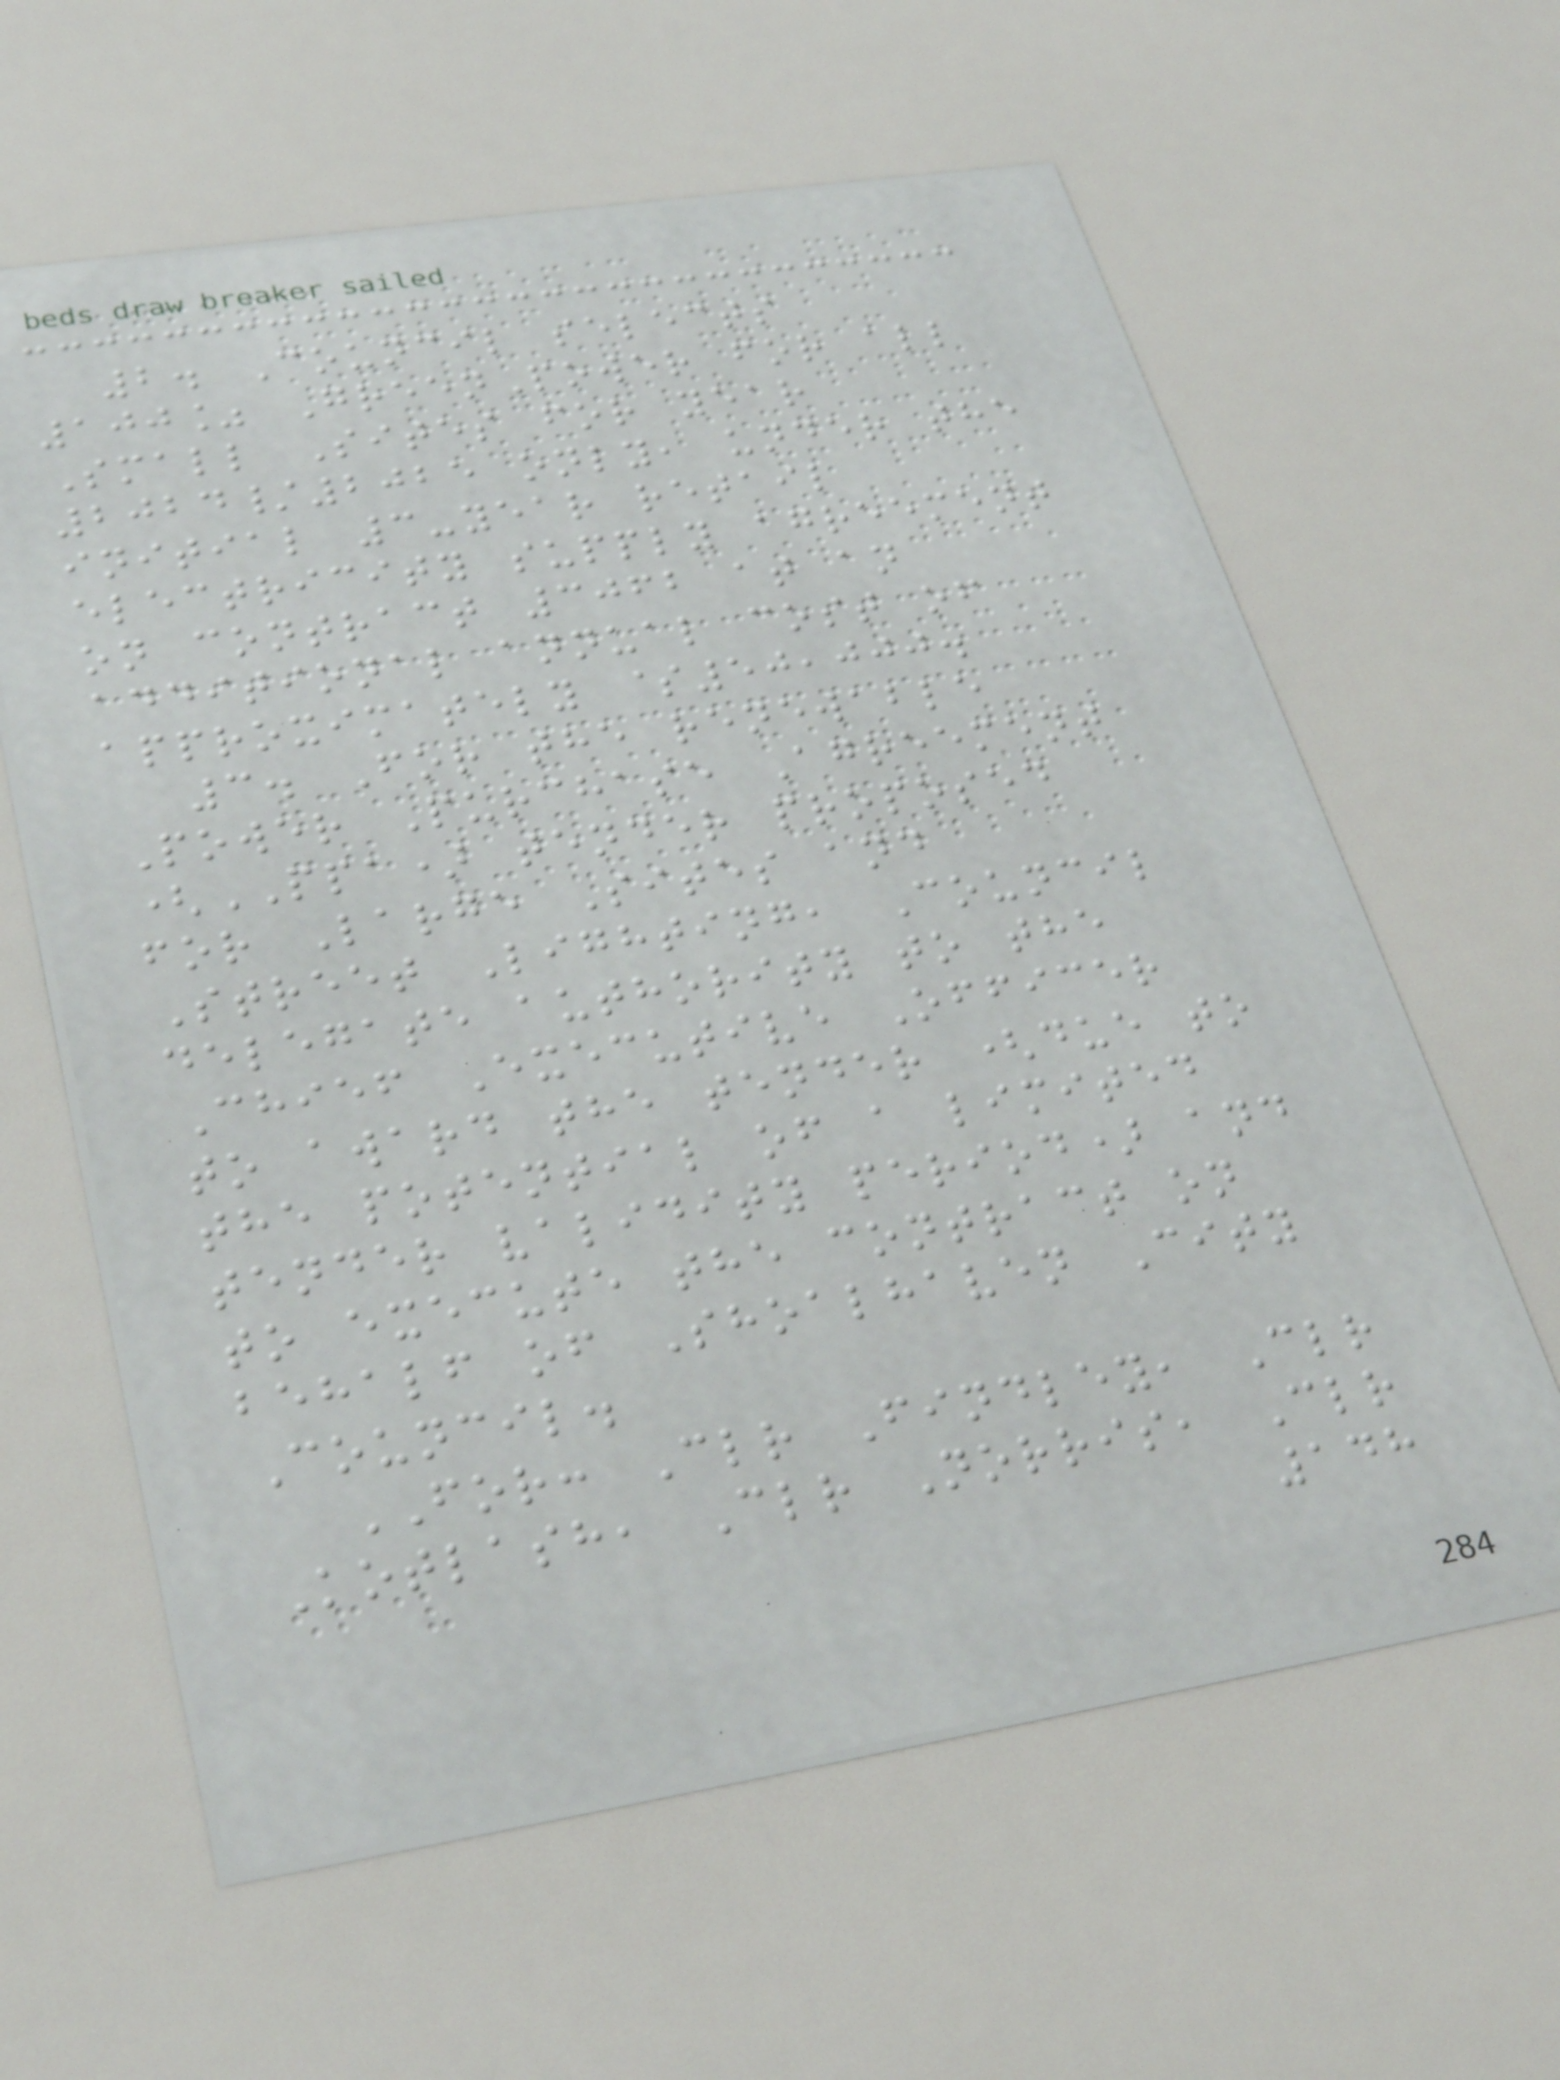2. Council selects
100% GreenPower for all
Small Sites for year
2024/2025 only, under the
initial 3-year retail
electricity supply agreement
on contract 3062 at an
additional annual cost of
approximately $50,000.
3. For the renewable
Power Purchase Agreement
(PPA) tender proposed
for Large Sites and
Street Lighting, Council
delegate authority to the
Chief Executive Officer
to award the tender (due to
the potential of a limited
tender validity period) and
to execute the contract on
behalf of Shoalhaven City
Council.
FOR: Clr Findley, Clr
Kotlash, Clr Norris, Clr
148
